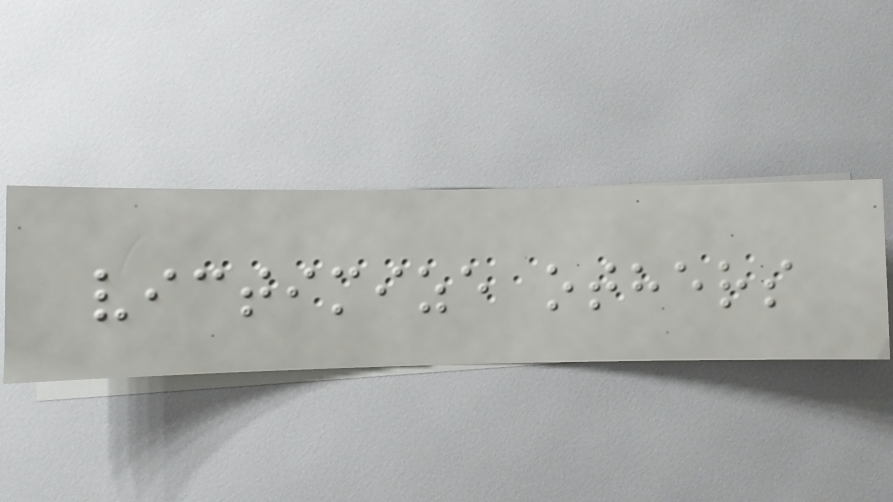victimize others
